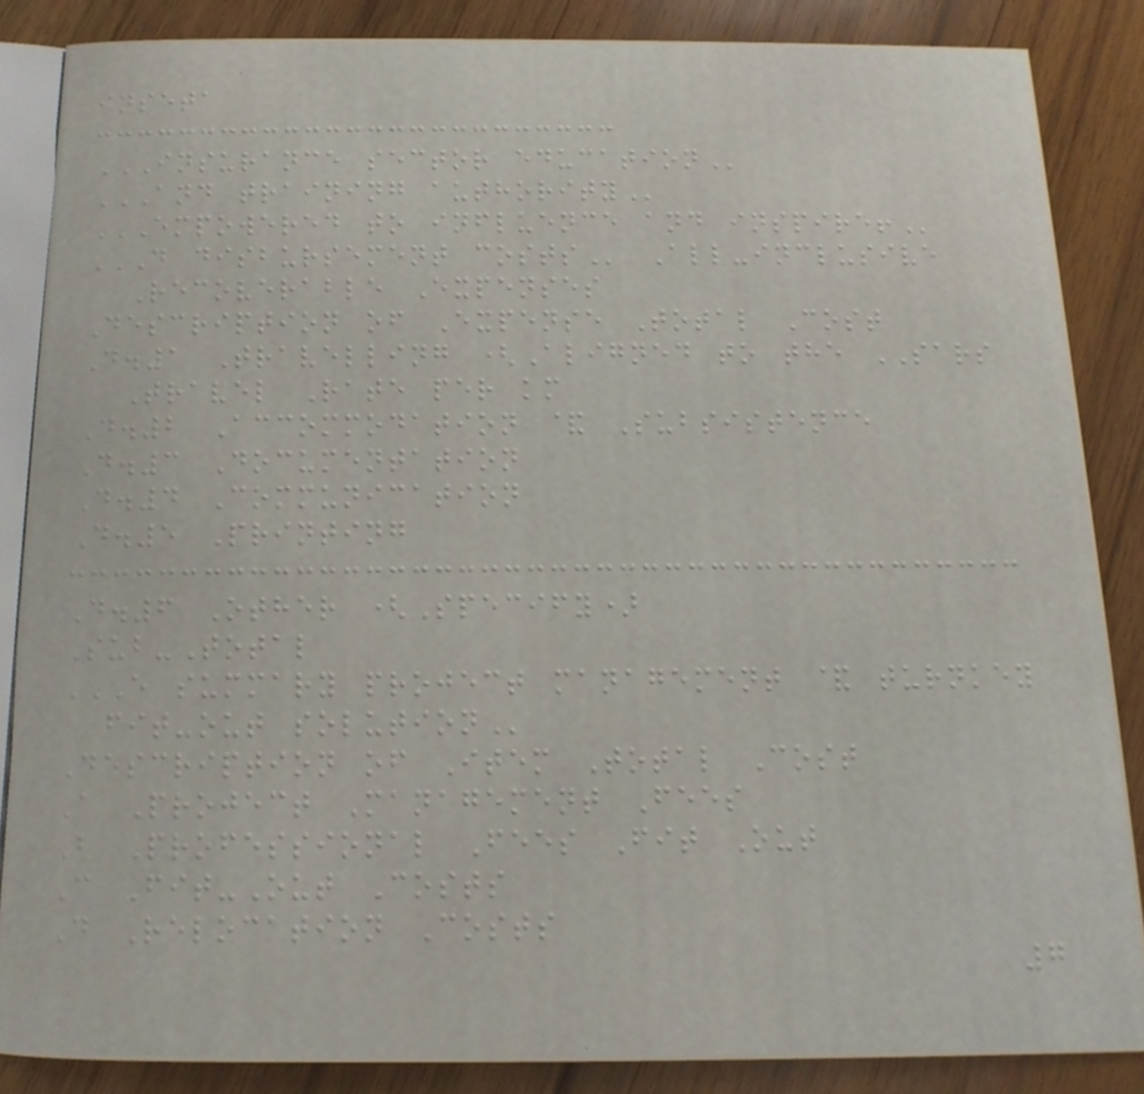inseta
INSURANCE SECTOR EDUCATION
AND TRAINING AUTHORITY
EMPOWERED TO INFLUENCE AND INSPIRE!
D DISBURSEMENT COSTS All-inclusive
Recoverable Expenses
Description of Expense Total Cost
D.1 Travelling (Aligned to the SARS
Travel Rate per km
D.2 Accommodation & Subsistence
D.3 Documentation
D.4 Communication
D.5 Printing
D.6 Other (Specify)
Sub-Total
E SUMMARY PROJECT MANAGEMENT & TURNKEY
FIT-OUT SOLUTION
Description of Item Total Cost
A Project Management Fees
B Professional Fees Fit Out
C Fit-Out Costs
D Relocation Costs
7
